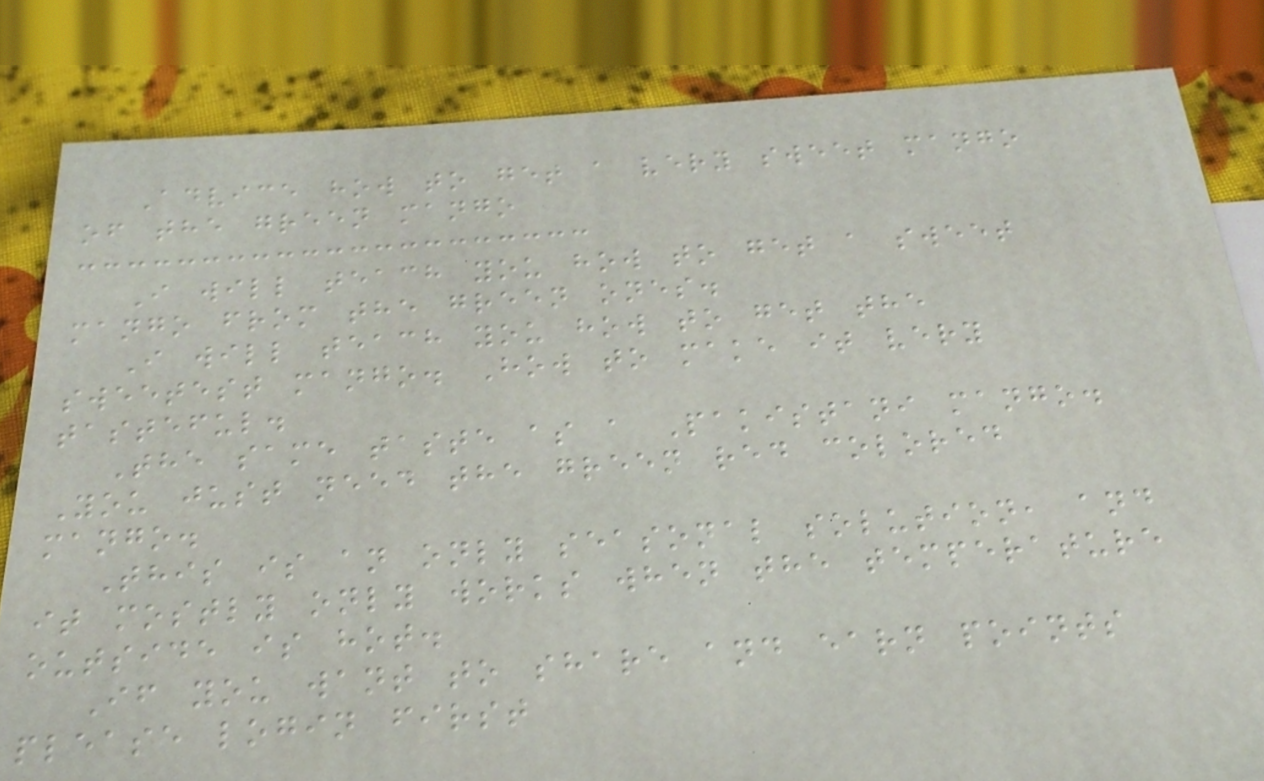Advice how to get a very sweet mango
of the green mango
I will teach you how to get a sweet
mango from the green ones.
I will teach you how to get the
sweetest mango. How to make it very
tasteful.
The same taste as a Pakistani mango.
You just need the green red colored
mango.
This is an only seasonal solution, and
it mostly only works when the temperature
outside is hot.
If you want to share and earn points
please login first
